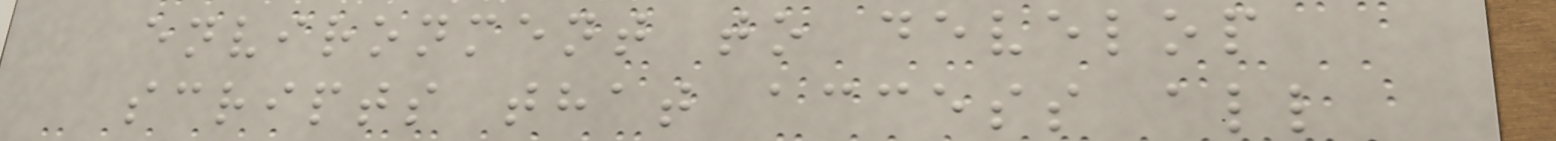environment to develop
scripts that access all
